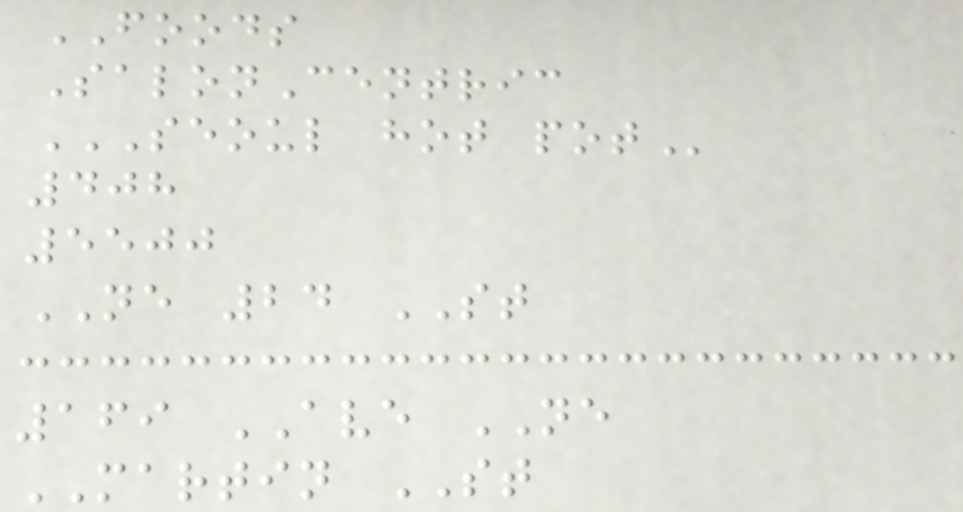FOODS
SalonCentric
SEOUL HOT POT
408
5500
NE 24 ST
169 AVE NE
MARTIN ST
